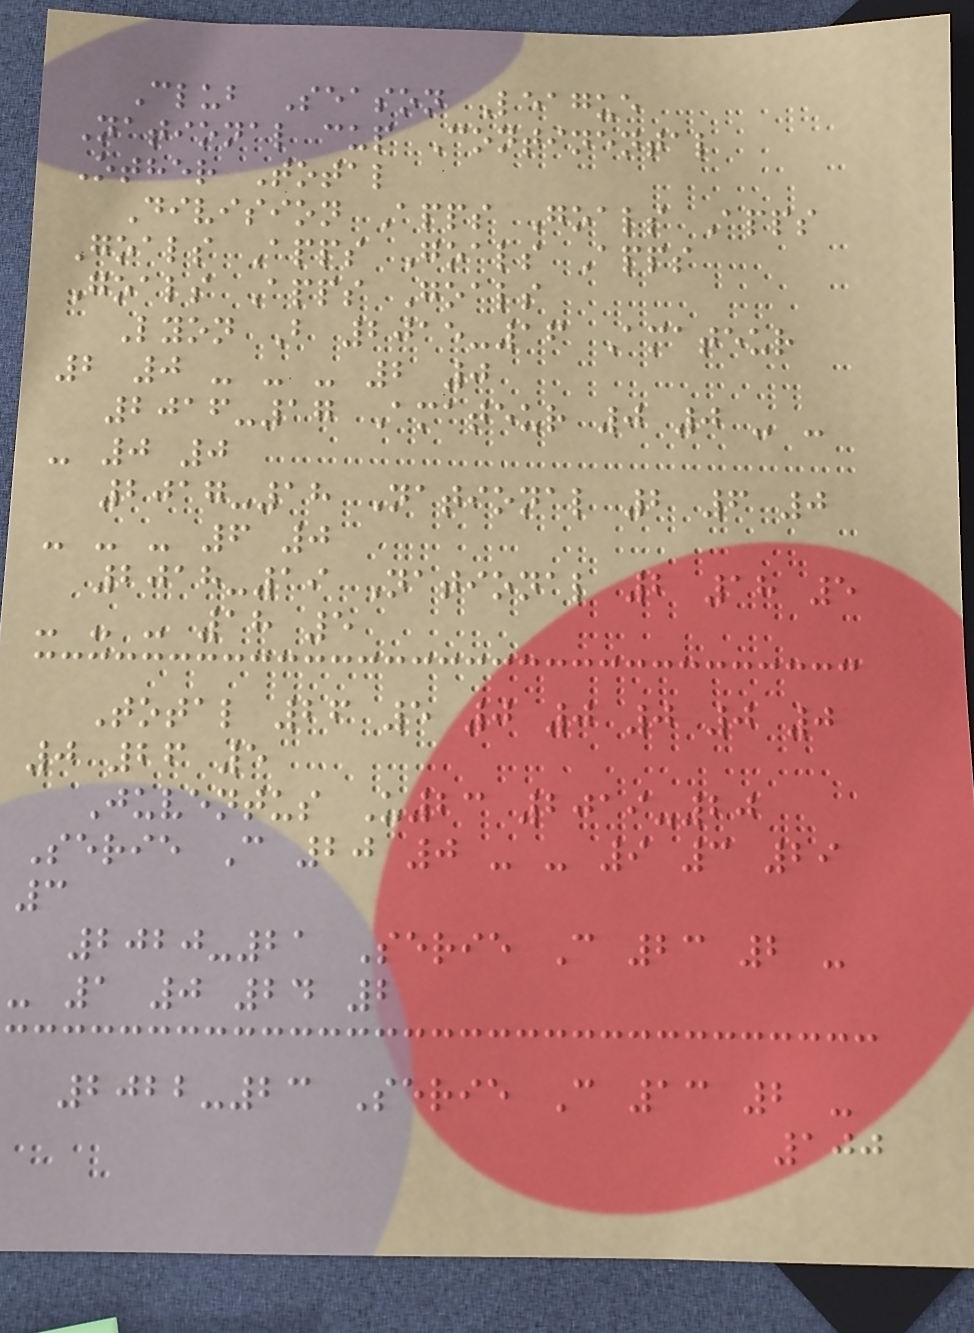Club Season League
National cup Continental
Other Total
Division Apps Goals Apps
Goals Apps Goals Apps
Goals Apps Goals
Lyon B 2015-16 Amateur
2 0 - - - 2 0
2016-17 Amateur 0 0 - -
- 0 0
2017-18 National 2 6 0
- - - 6 0
2018-19 National 2 18 5
- - - 18 5
Total 26 5 0 0 0 0 0
0 26 5
Juventus U23 2019-20
Serie C 20 0 - - 9 3 29
3
2020-21 Serie C 23 2 -
- 1 0 24 2
2022-23 Serie C 13 2 -
100
